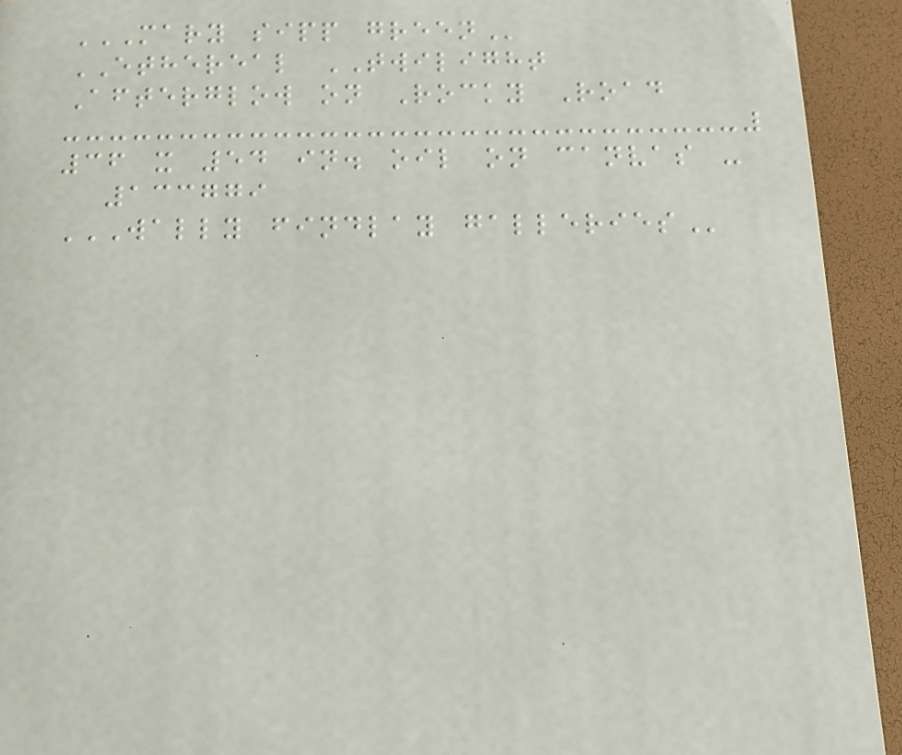MARY SIPP GREEN
ETHEREAL TWILIGHT
Afterglow on Rocky Road
36 x 54 in. oil on canvas -
133779
WALLY FINDLAY GALLERIES
